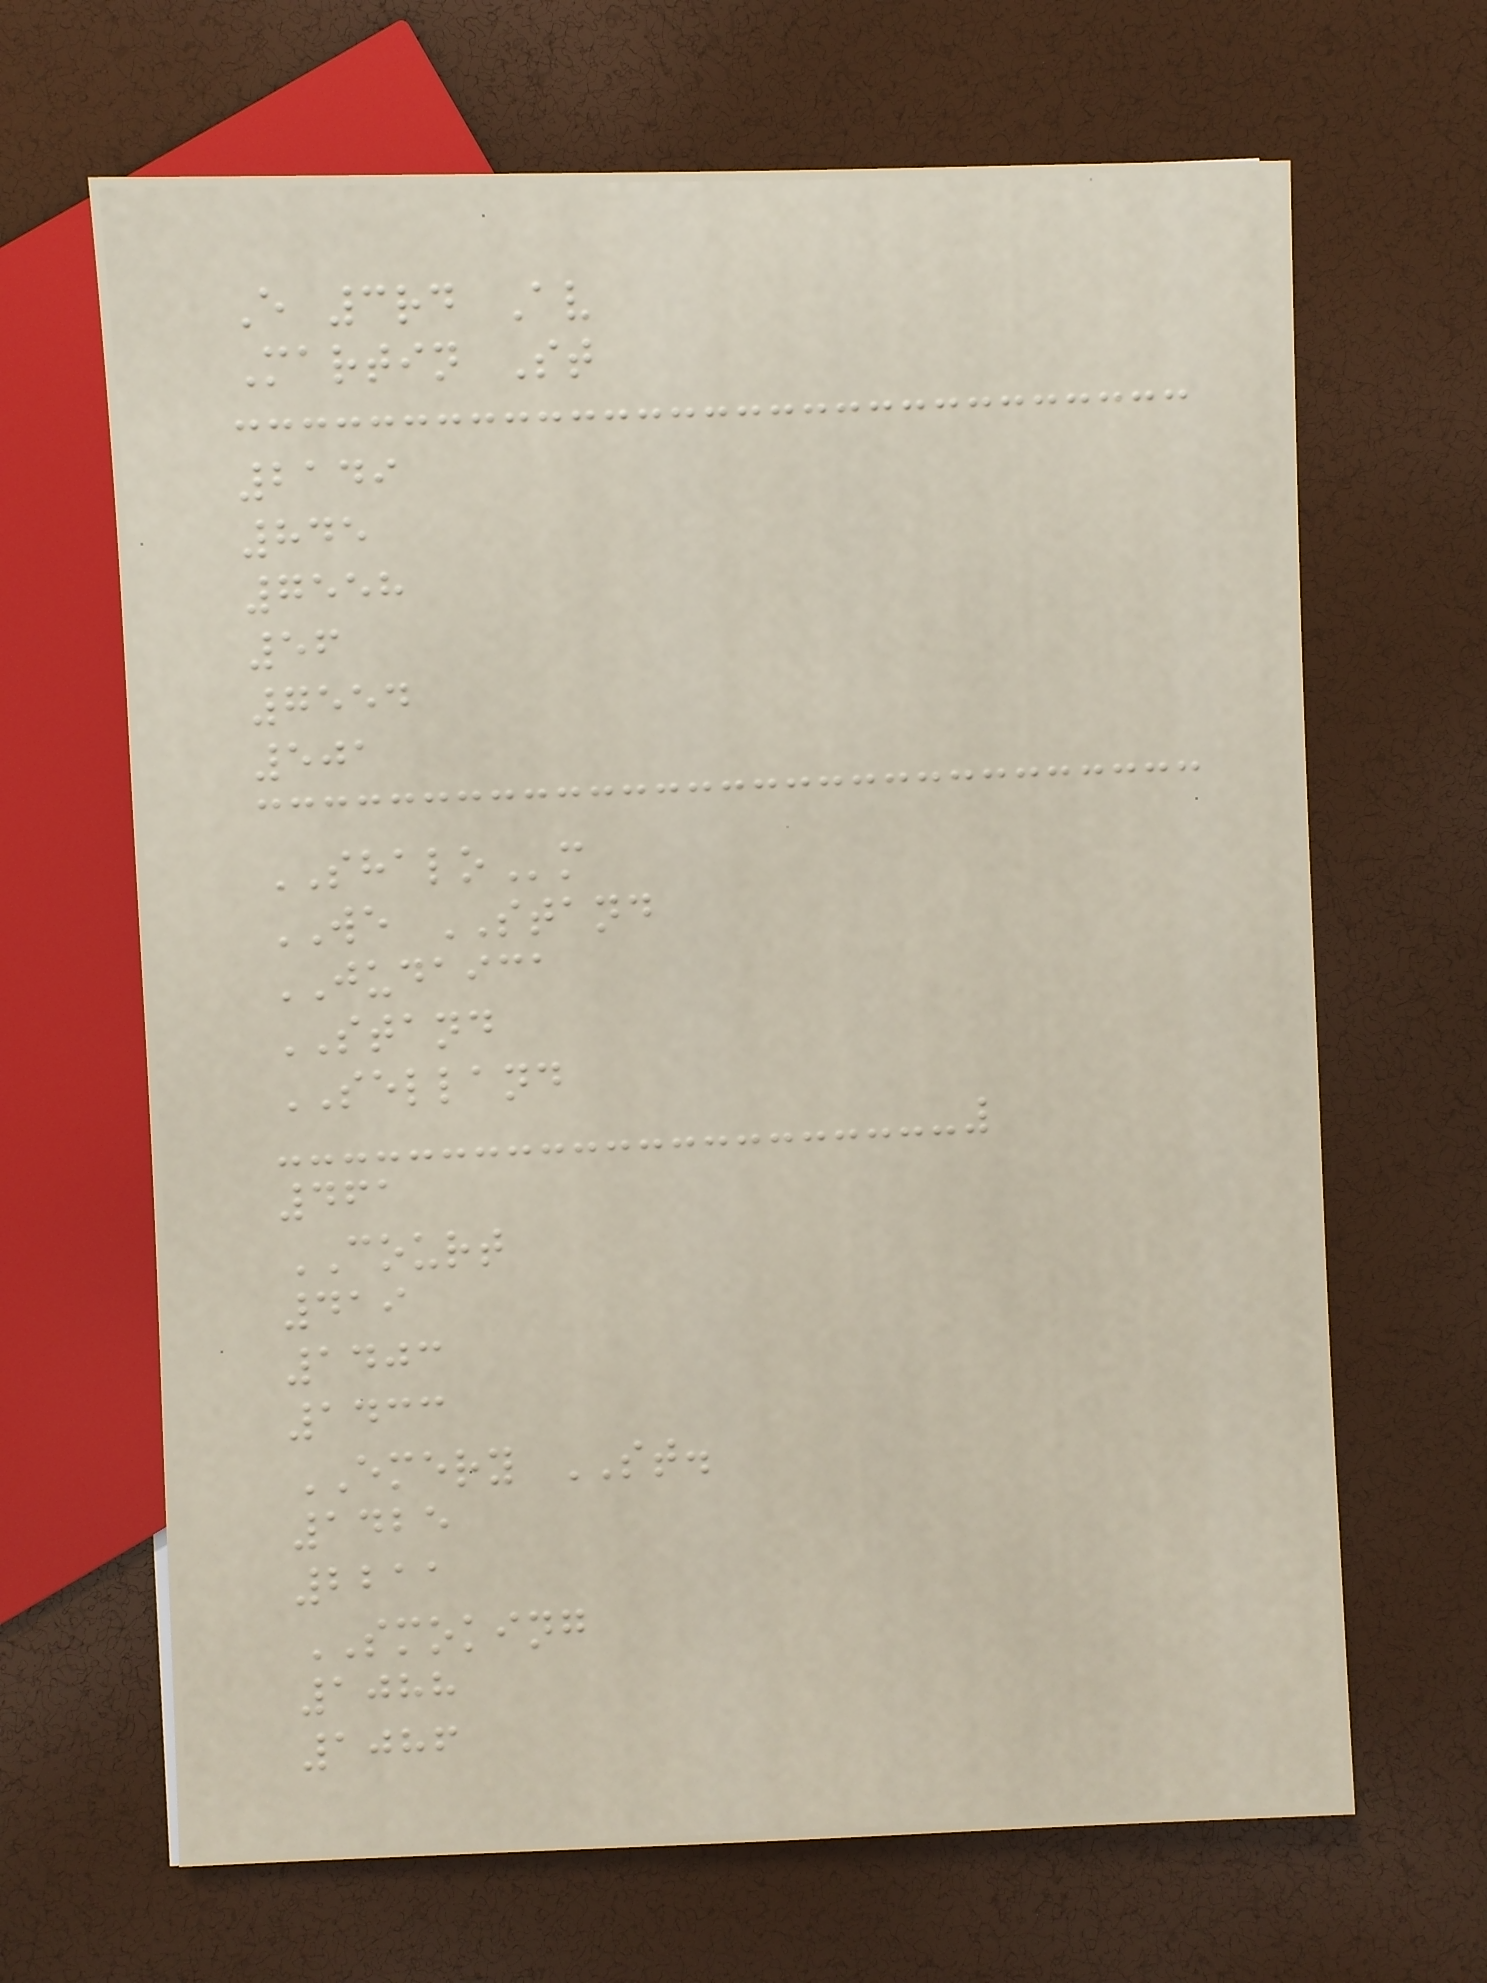E 3rd Av
Martin St
2149
845
7558
56
7554
501
SHALOm
WE STAND
JUDAICA
STAND
SELLAND
461
COURT
419
1403
1433
EMERY ST.
1425
2211
SMOKING
1088
1086
